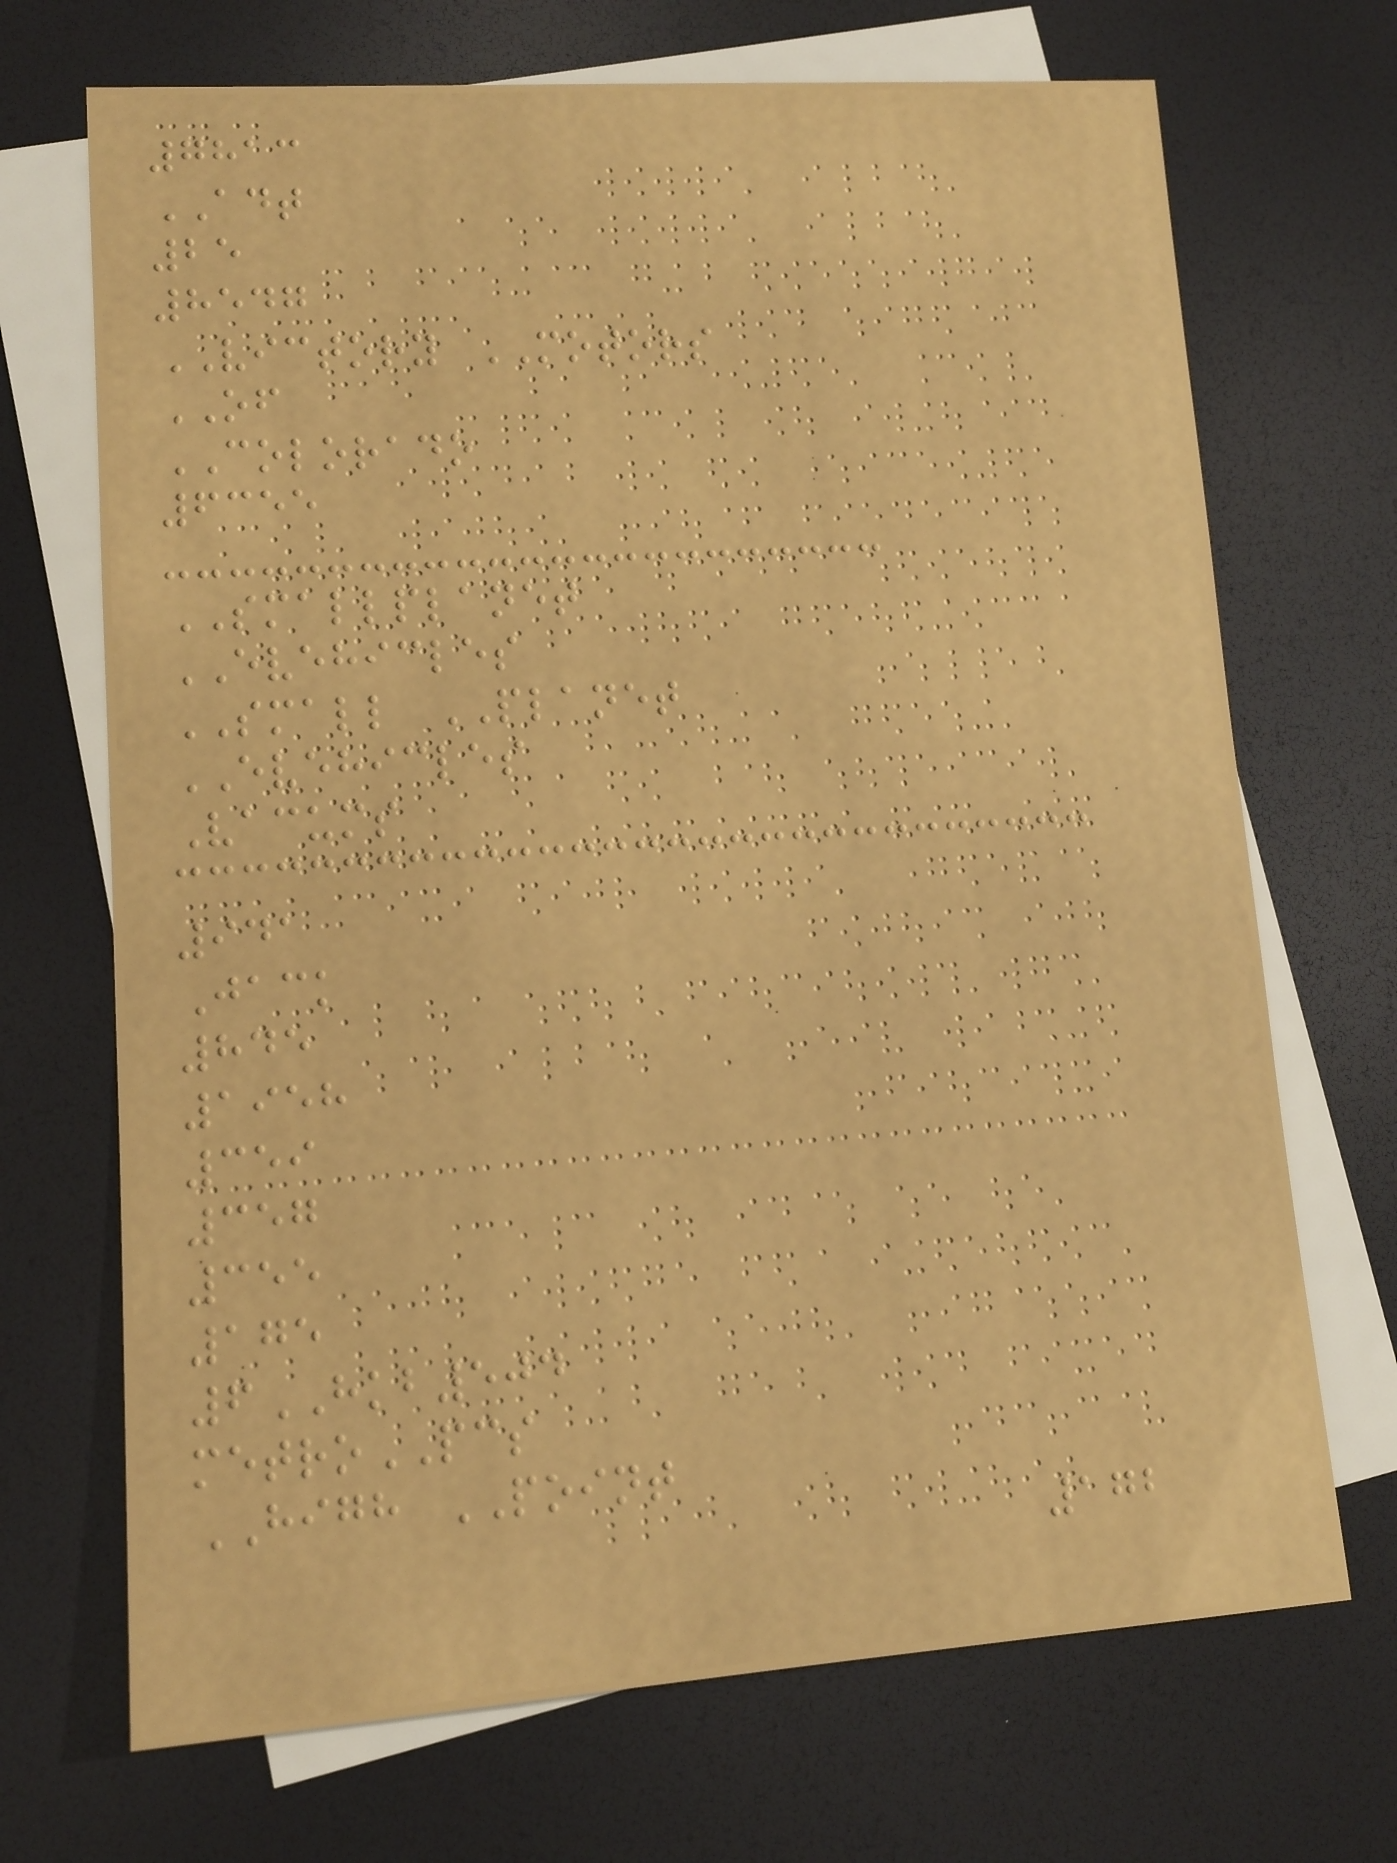7813
ADT
25
8547
VICTORY MOTORS
OF
COLORADO
6355
SMALLPLANET
EVEHICLES
SMALL PLANET
EVEHICLES
Vacums
941
Jack
845
1958
359
357
355
175
6HKB504
metroPCS
HIGH POINT
172
